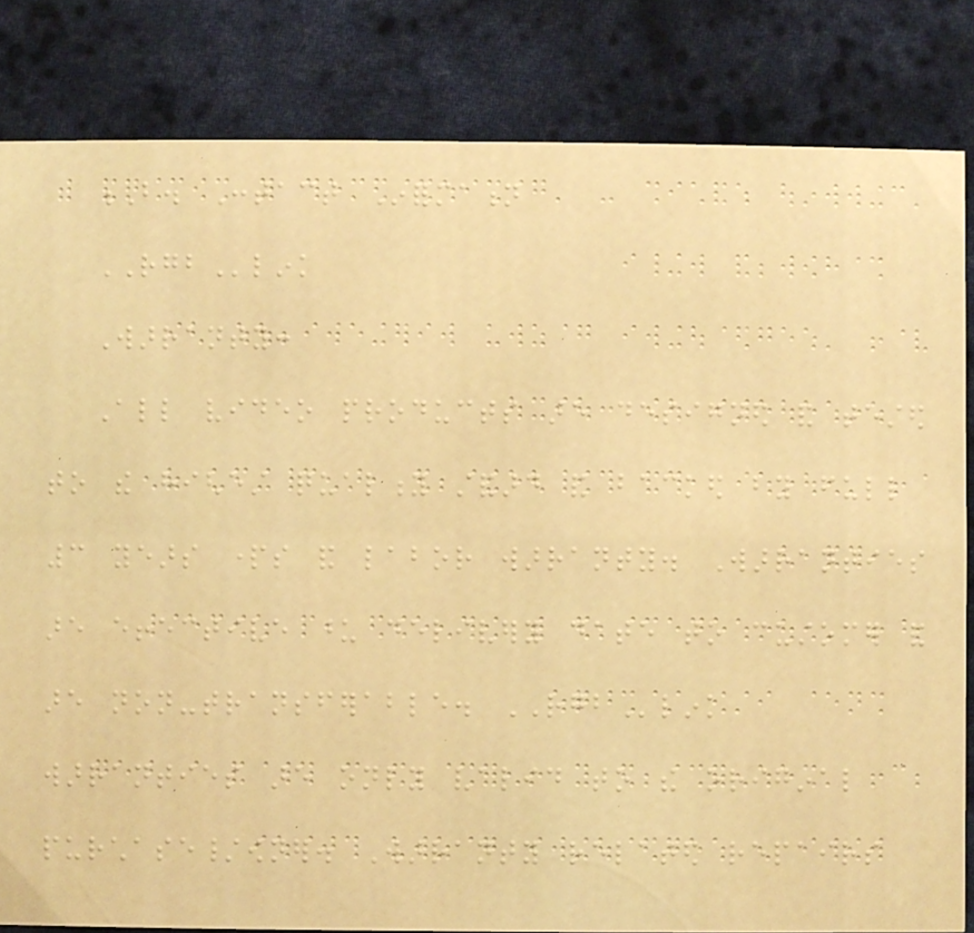B. Contact Information
RGBlink
Warranty:
All video products are designed and tested
to the highest quality standard and backed by full
3 years parts and labor warranty. Warranties
are effective upon delivery date to customer and
are non-transferable. RGBlink
warranties are only valid to the original
purchase/owner. Warranty related repairs
